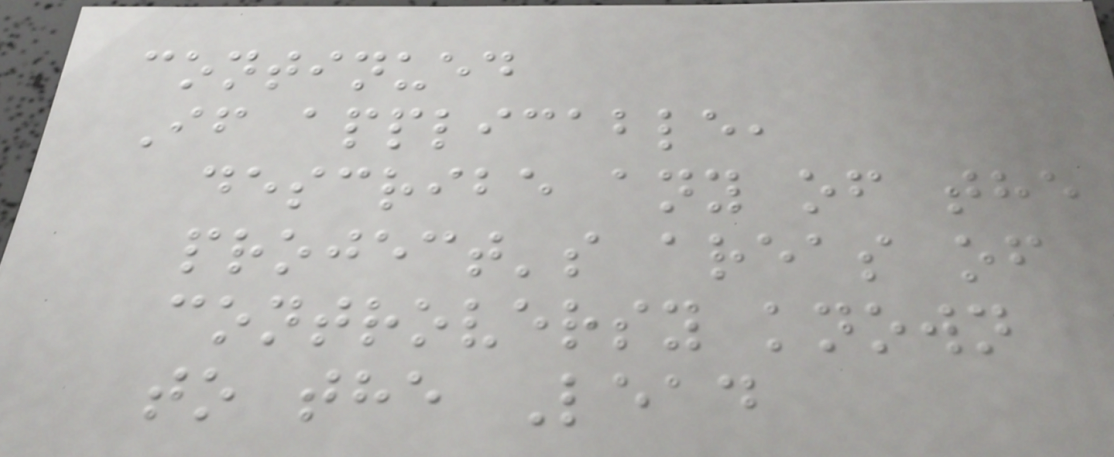continued
If applicable,
describe any of the
project's areas of
controversy known
to the Lead
